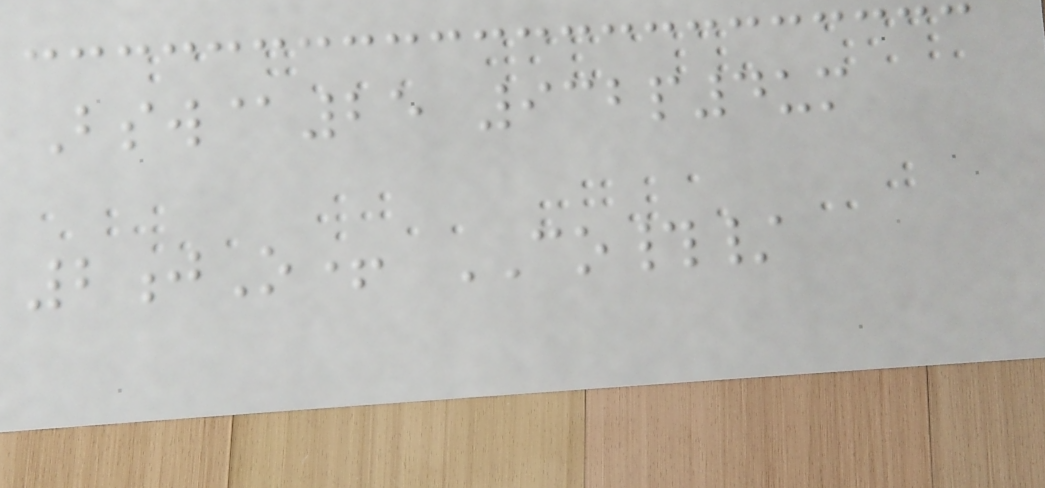Bsw@25 932p4um
2jO+ CO#/
